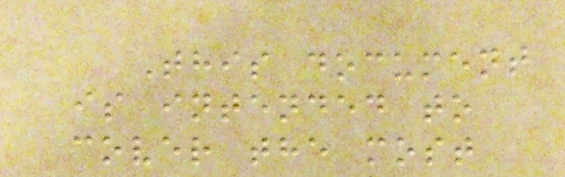This document
is intended to
cover the most
